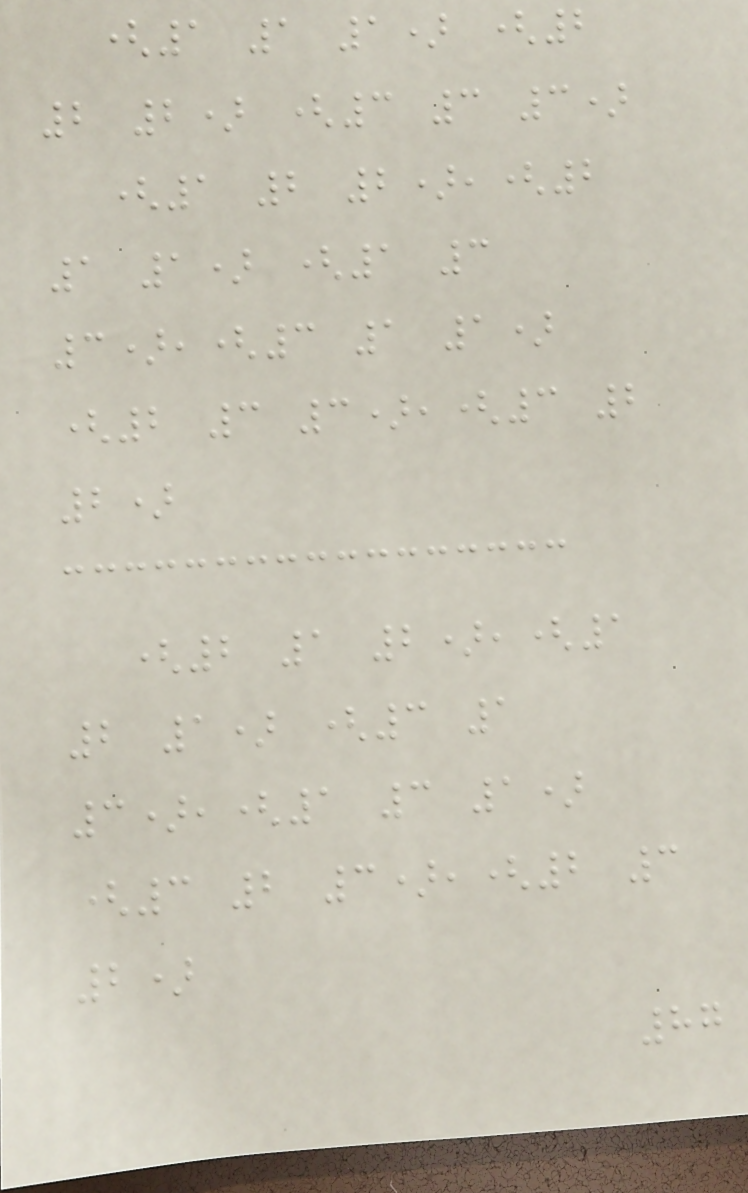(1 1 1) (2
2 2) (3 3 3)
(1 2 2),(2
1 1) (1 3
3),(3 1 1)
(2 3 3),(3 2
2)
(2 1 2),(1
2 1) (3 1
3),(1 3 1)
(3 2 3),(2 3
2)
87
